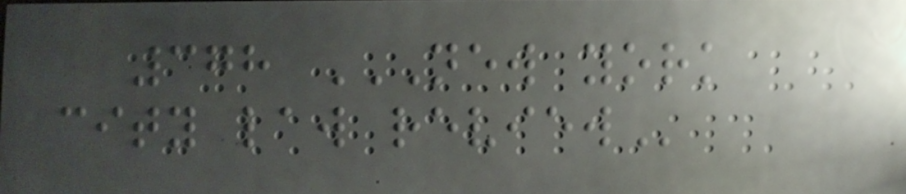378 NEW YORK
CITY LAW REVIEW
